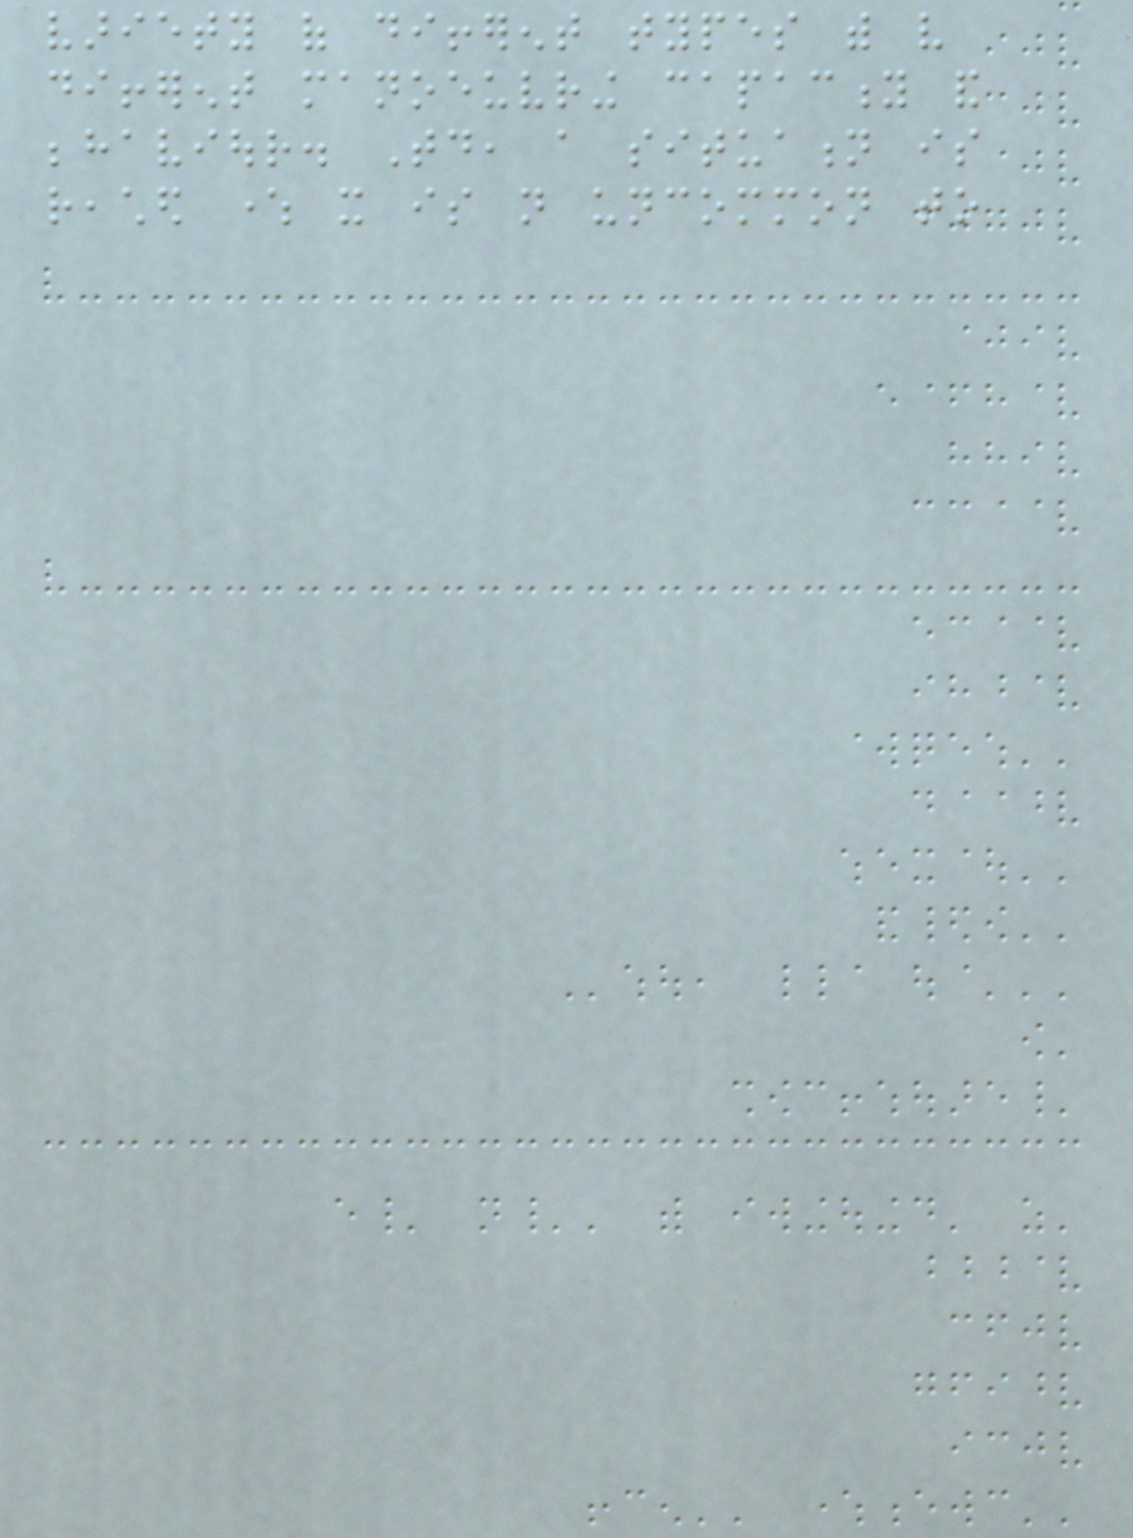variety of different types with very
different manoeuvring capacity and
behaviour. Today, a situation is
reached where it is not uncommon to
